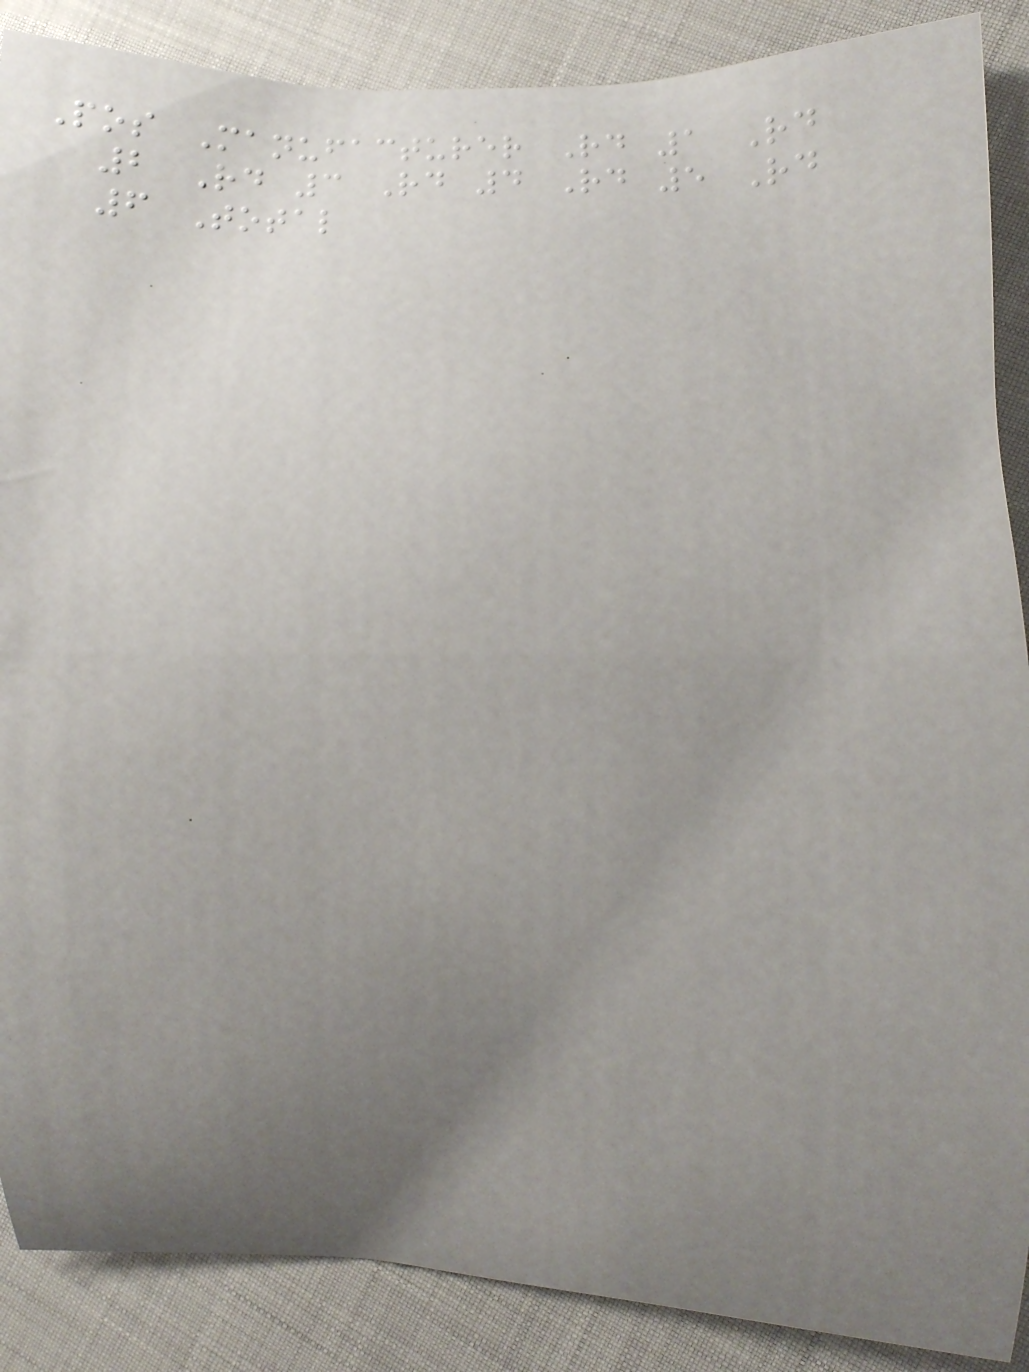Pos Manufacturer Rd 1 Rd
2 Rd 3 Rd 4 Rd 5 Rd
6 Total
